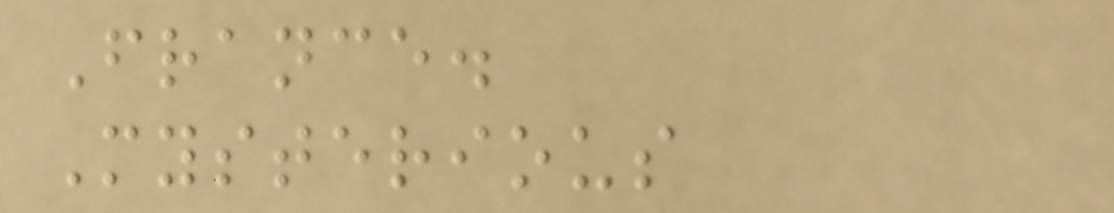France.
Mysterious
